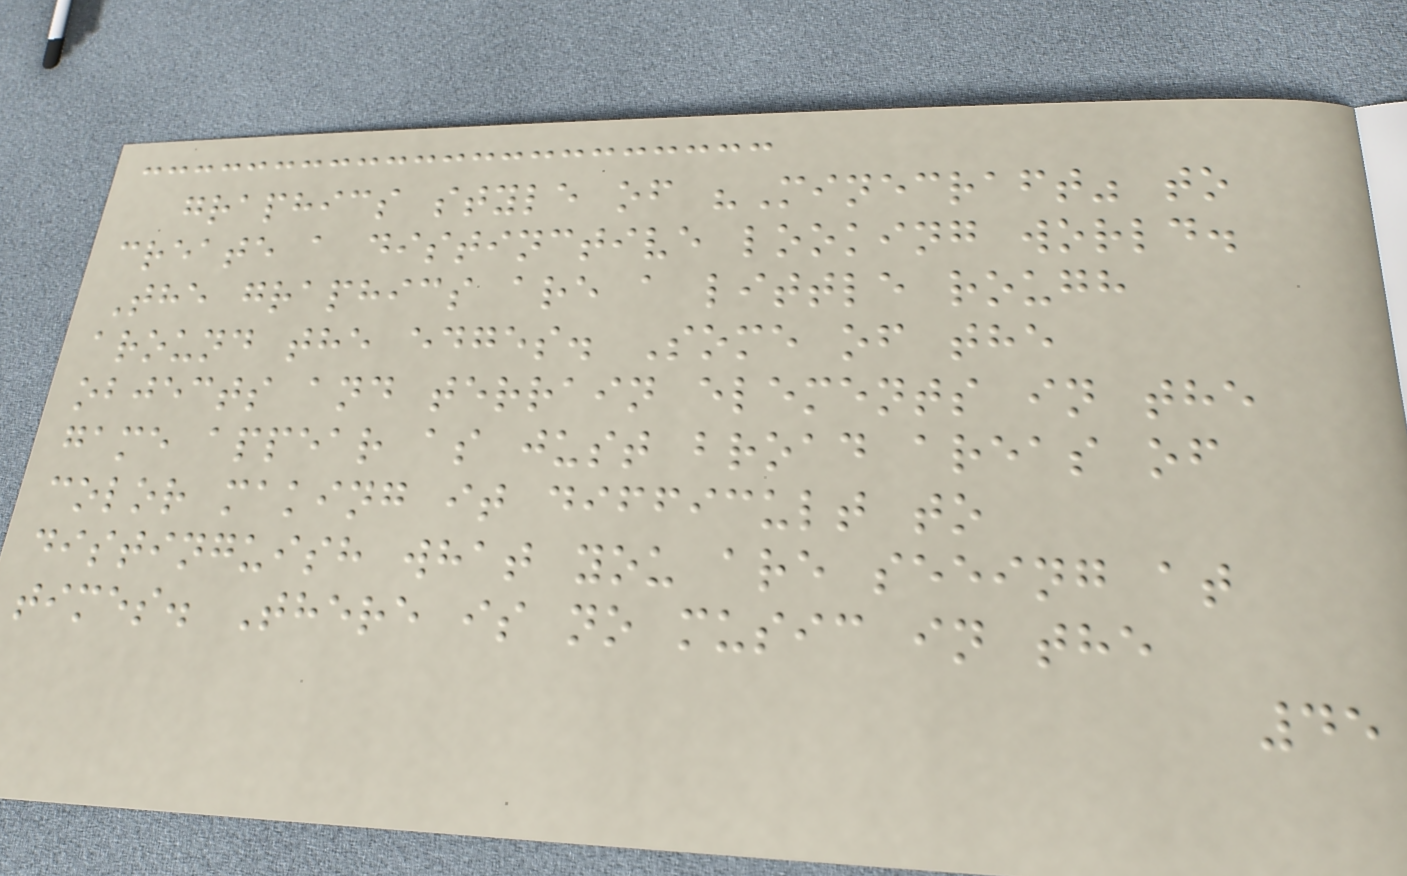graphics style of "Minecraft" to
create a distinctive looking world.
The graphics are a little rough
around the edges. Some of the
objects and terrain elements in the
game appear as just broad areas of
color making it difficult to
distinguish what you are seeing at
times. There is no music in the
45
